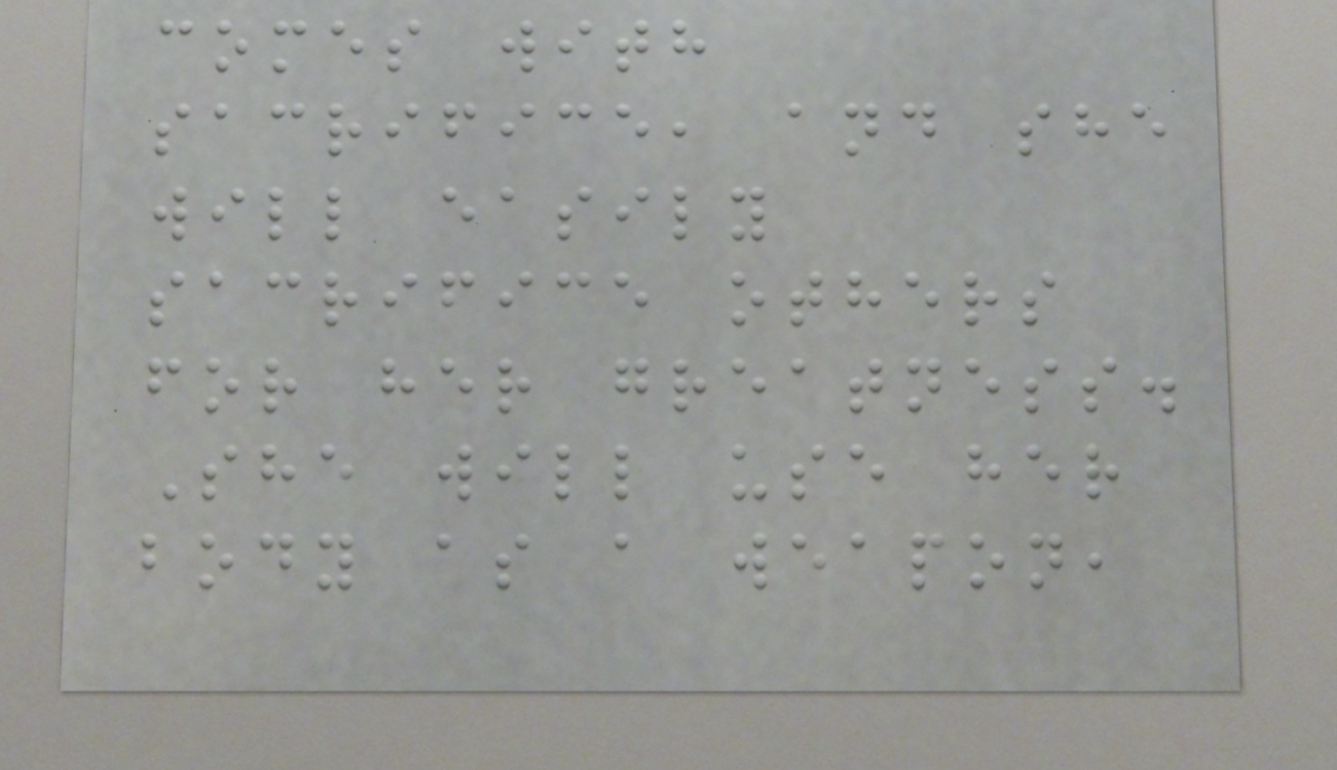comes with
sacrifice, and she
will easily
sacrifice others
for her greatness.
She will use her
body as a weapon,
